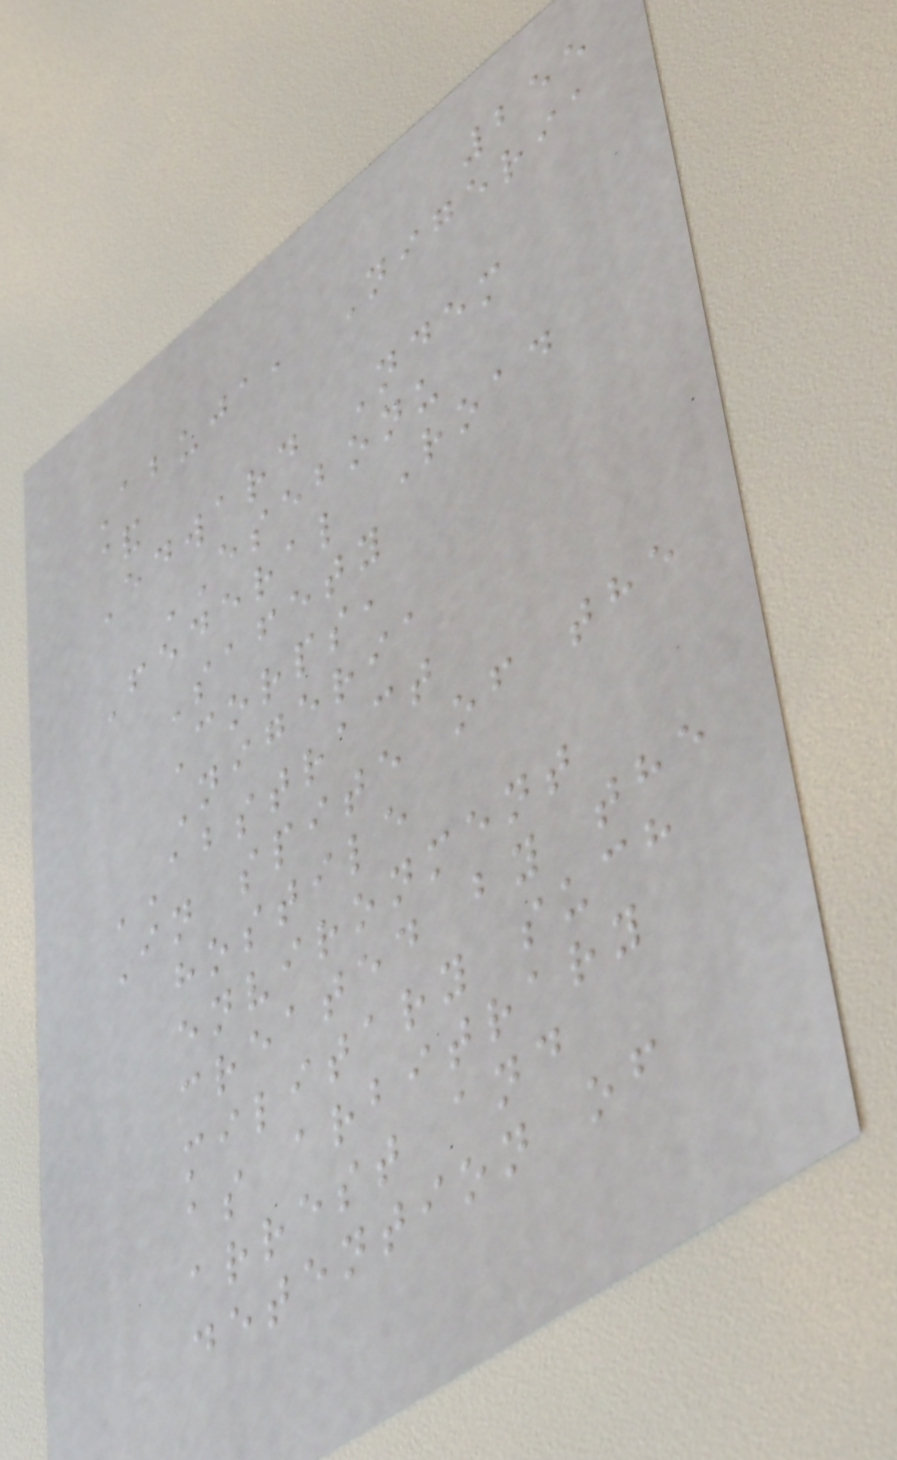255
Abuja, Nigeria
&
Edward Ndem
ESEBONU
Federal Road
Safety
Corps,
Nigeria
ABSTRACT
In spite of the
hostile
environment
created by the
military such
as arbitrary
arrest and
detention of
